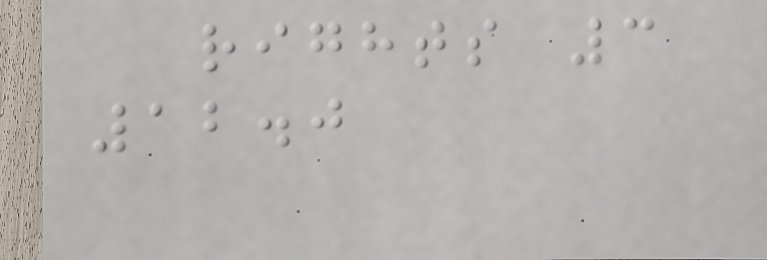rights 3
12.0
